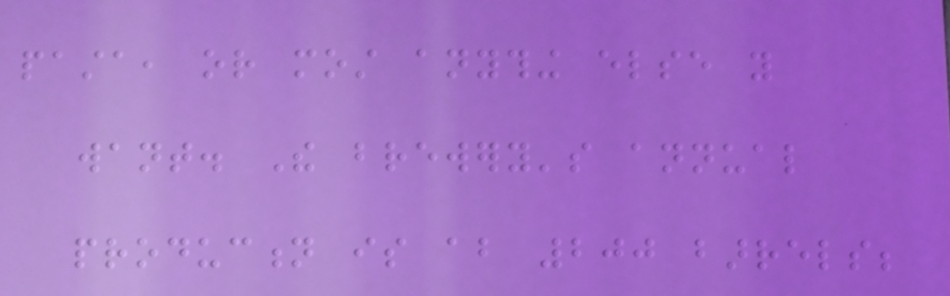pasta, or most anything else you
want. The brewery's annual
production is about 200 barrels;
